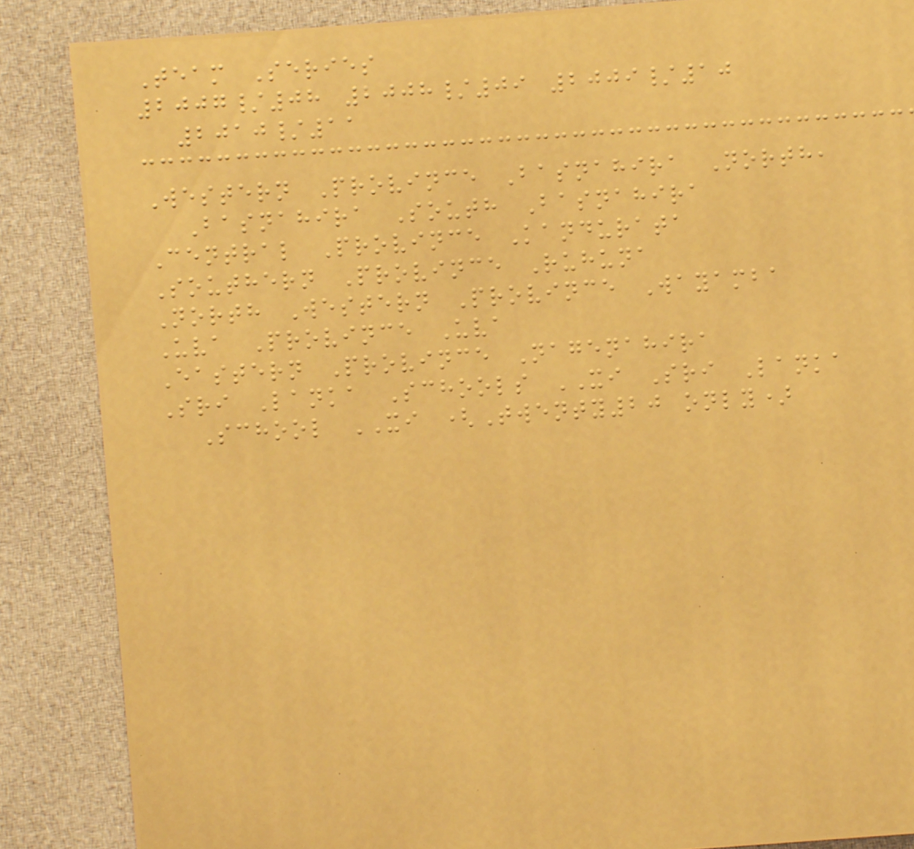Team Series
2007/08 2008/09 2009/10
2010/11
Western Province Basnahira North,
Basnahira South Basnahira
Central Province Kandurata
Southern Province Ruhuna
North Western Province Wayamba
Uva Province Uva
Eastern Province Nagenahira
Sri Lanka Schools XI Sri Lanka
School XI (Twenty20 only)
